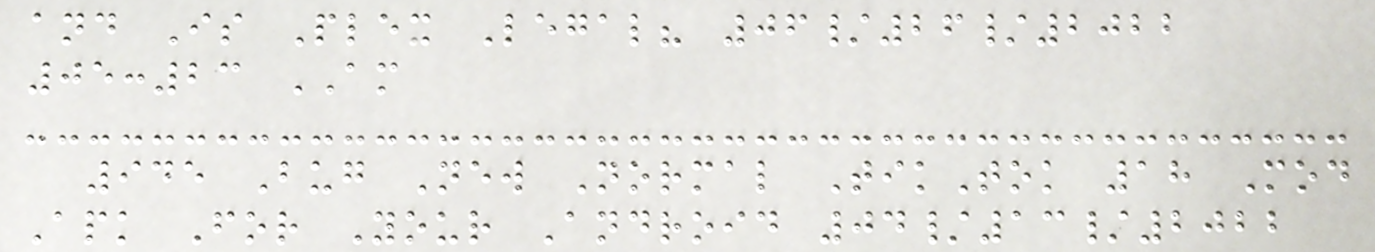and Is Plex Legal? 06/26/2022
05:23 AM
945 Bug New Normal TikTok 18 Mod
Apk For Your Android 04/13/2022
